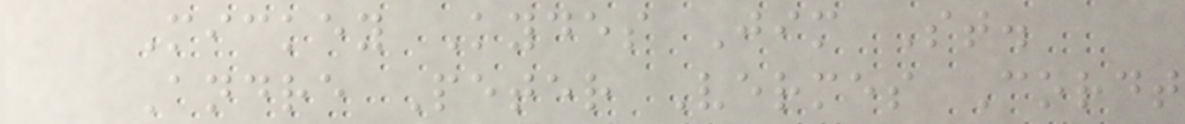Mickey Kydes Jim St.
Andre Peter Vermes Cordt
